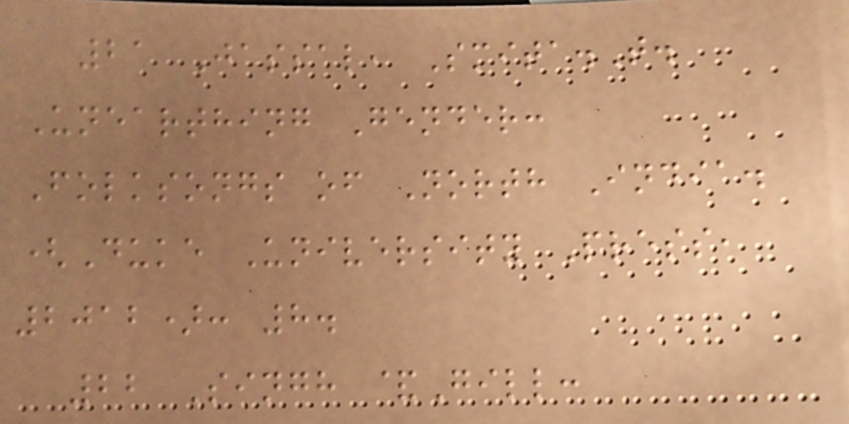21 Jassal, Smita.T.
Unearthing Gender:
Folksongs of North India.
(Duke University Press,
2012): 8.
22 Singh &Gill:
